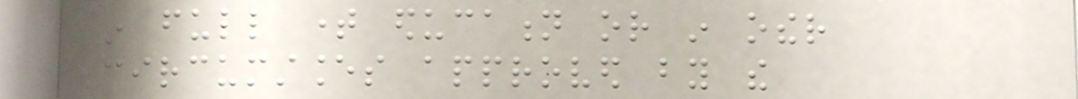in full time education or in other
circumstances approved by the
